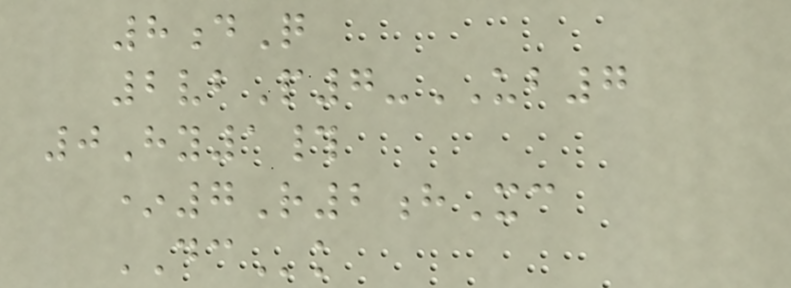8dQ
2vbP7-UB7
0Hy1#
*7R2hXc
DCk
